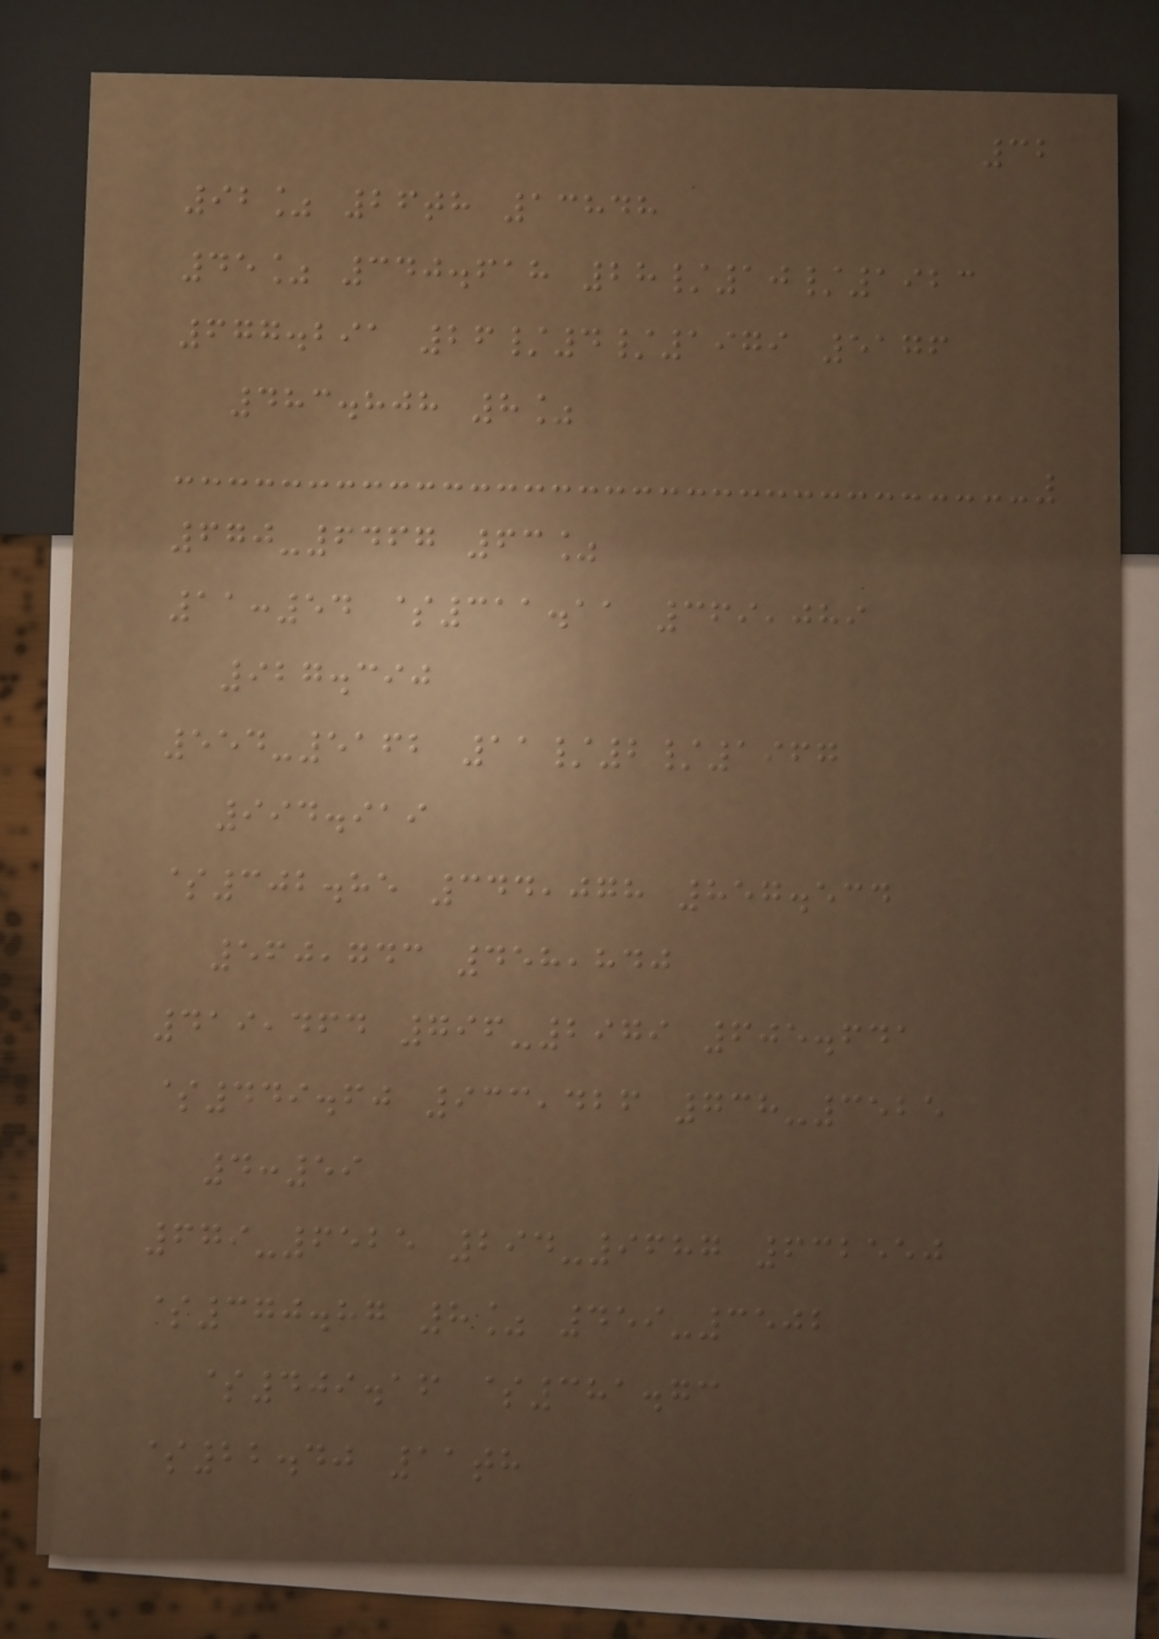32
92% 26th 13848
45% 340.618 28/10/1923
677.291 26/4/1979 5176
483.808 8%
670-6467 63%
11:54 $311.11 369,089
927.390
554-5162 11/2/1967
994.919
$302.85 344,078 857.534
560,743 458,840
419,464 796-2979 605.641
$449.60 933,426 738-3525
4:59
679-6525 294-9687 632550
$370.87 8% 459-3502
$409.16 $381.73
$22.40 11th
